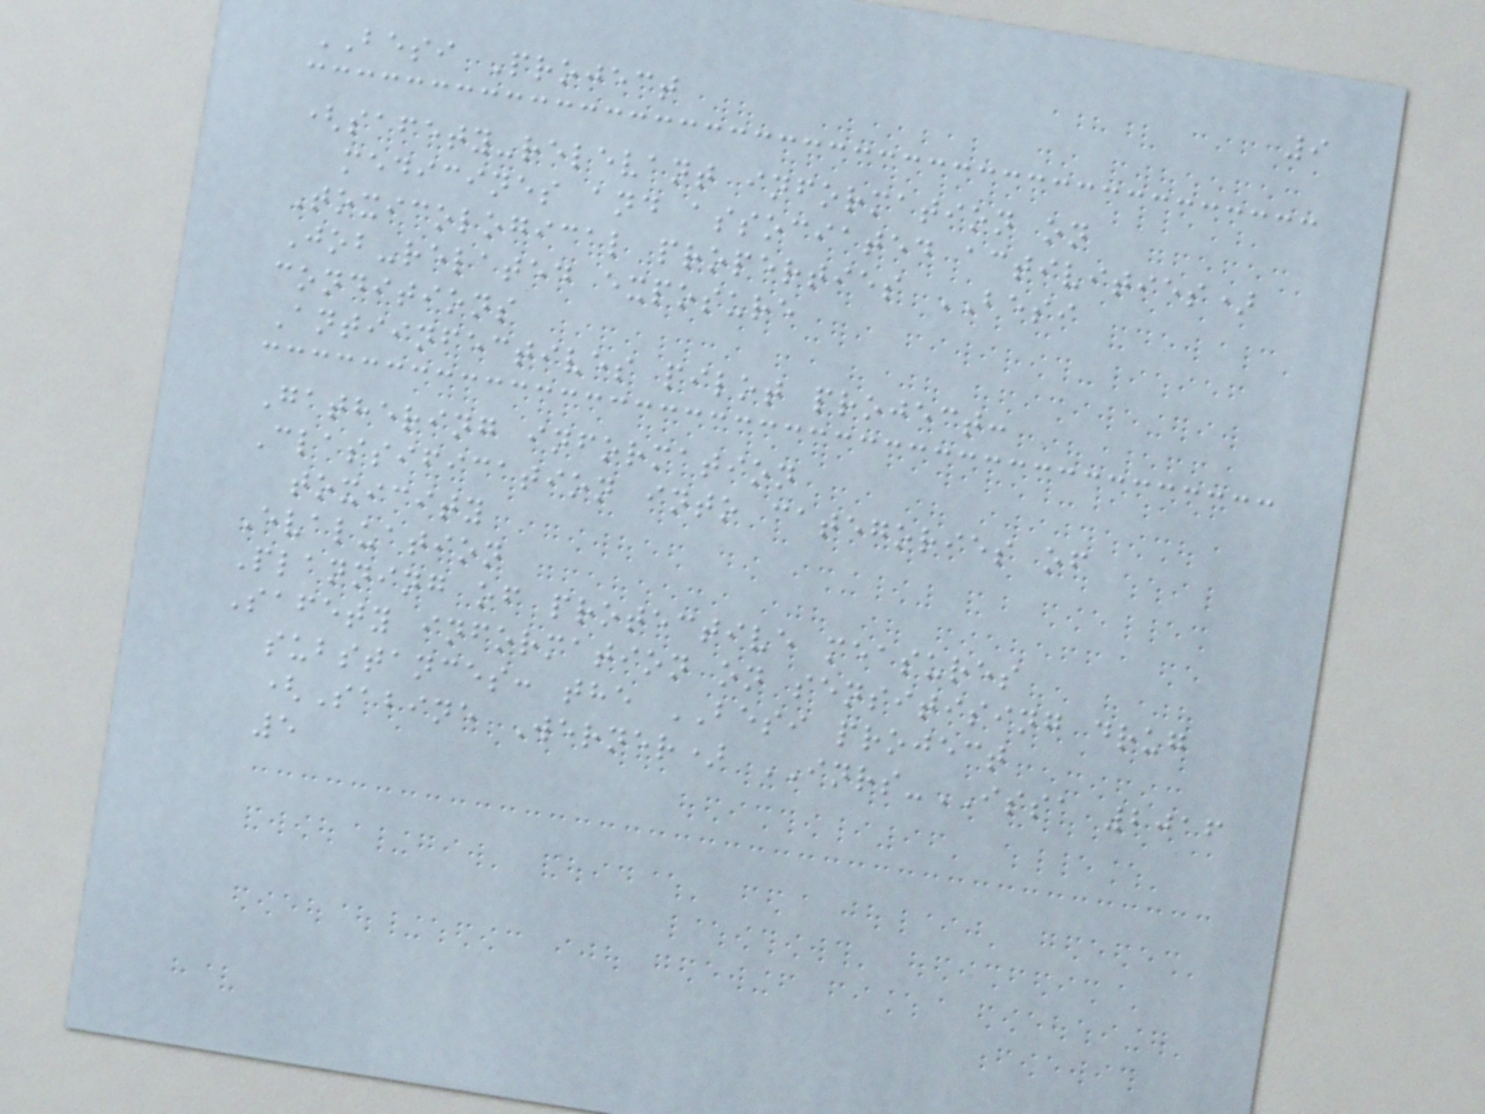9
BESI Project
(safety-relevant information on
medicines and associated activities)
Toxicological properties BESI
Job-related exposure
conditions
Antiinfectives pilot project:
Gathering information
Classification into categories of
toxicity
Evaluation
Planning of protective measures
Safety information on sensitising drug
substances: the BESI project
(Sabine Werner) INRS-ISSA 2016
5
